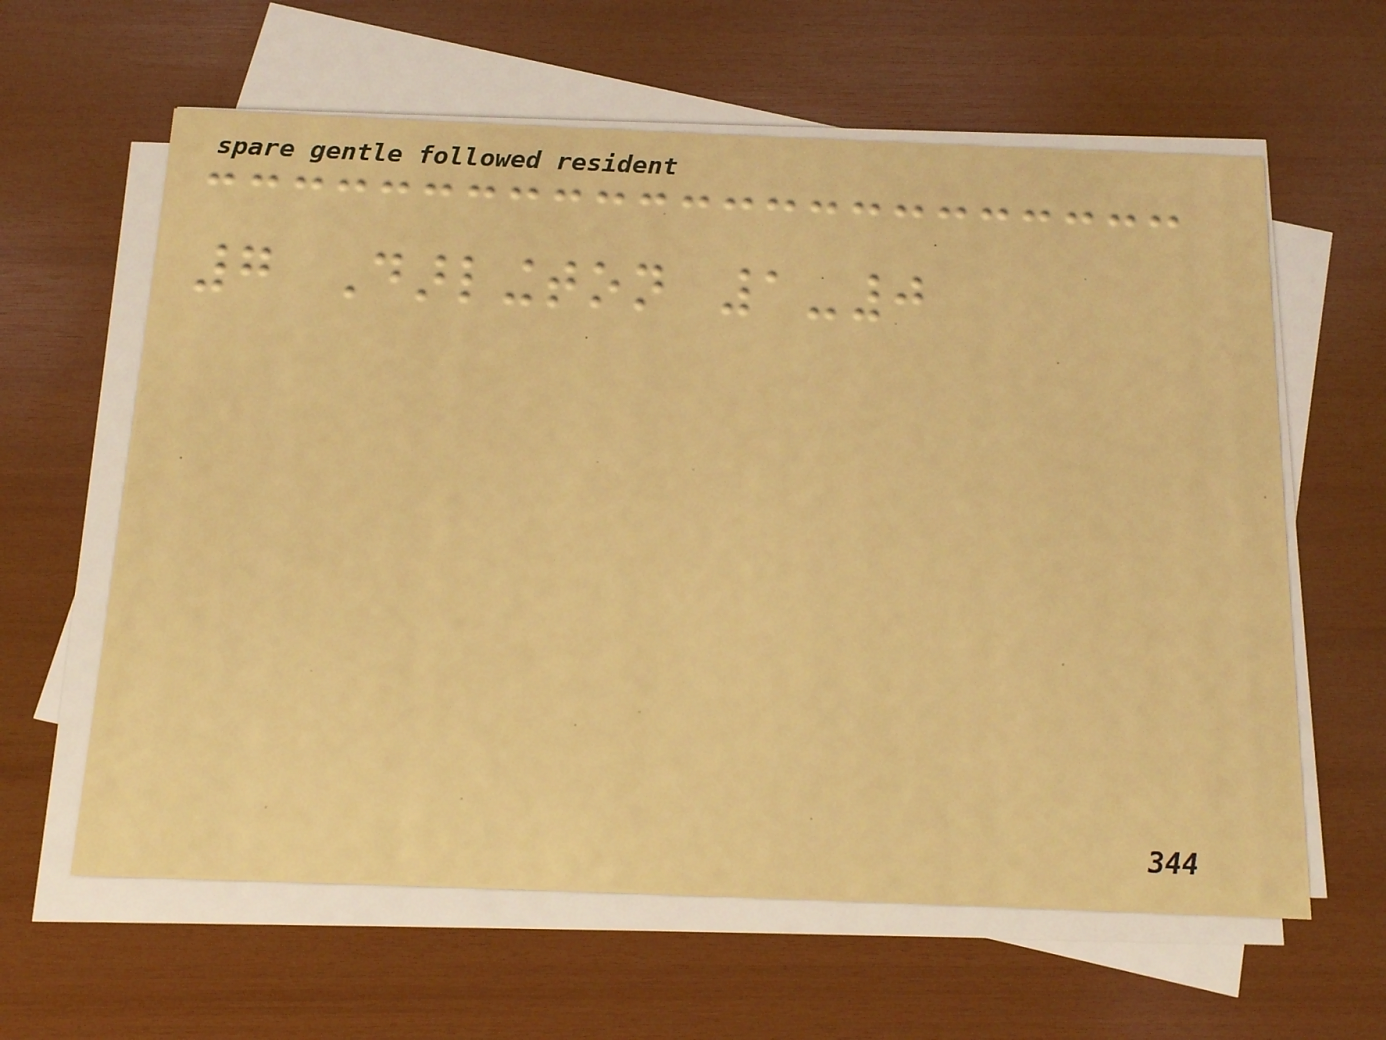7 Darlington 1-0
